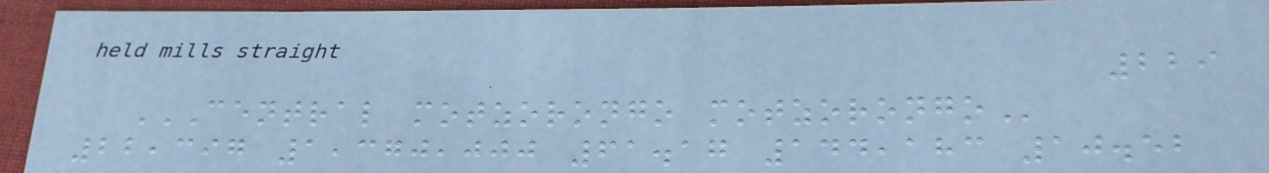229
CENTRAL MOTZORONGO MOTZORONGO
22,397 1,370,000 61.17 144,183 10.52
